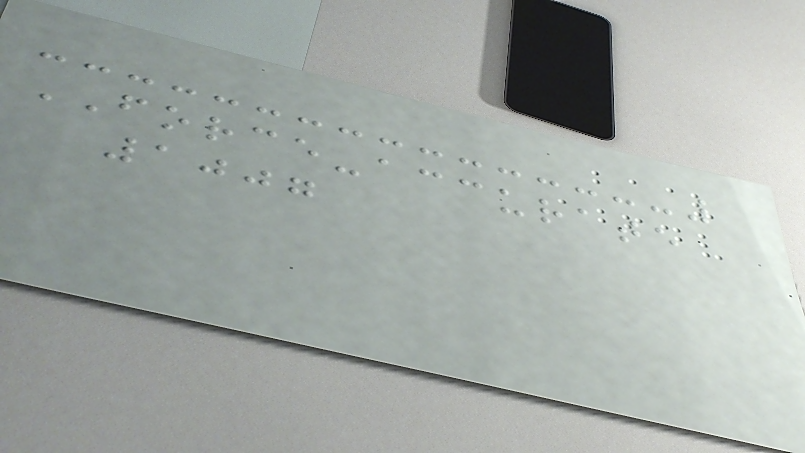FORCE-accurate
1007
